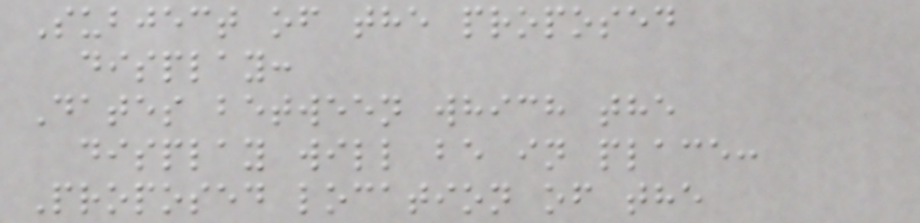Subject of the proposed
display:
Dates between which the
display will be in place:
Proposed location of the
